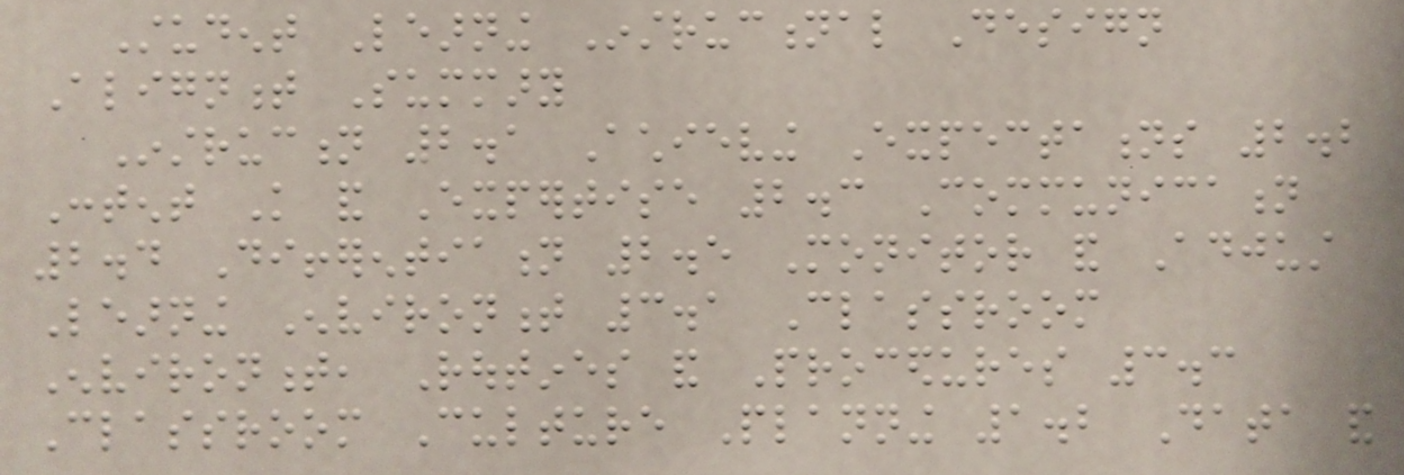Student Learning Instructional Design
Alignment Summary
Instruction 2.1 Achieving Expectations 2.2
Content Knowledge and Expertise 2.3 Communication
2.4 Differentiation 2.5 Monitor and Adjust
Learning Environment 3.1 Classroom
Environment, Routines and Procedures 3.3
Classroom Culture Planning 1.2 Data and
